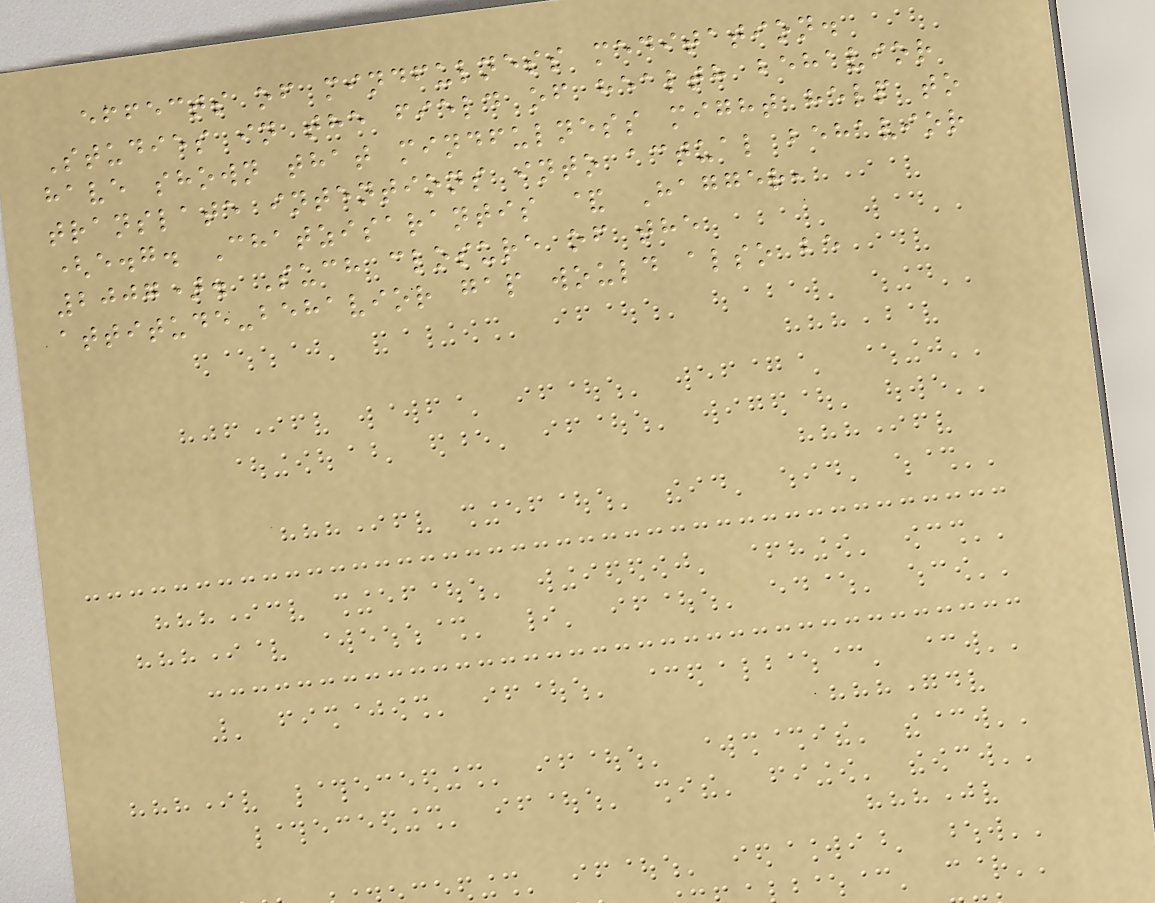effects of mindfulness meditation.
Studies in the field of health behavior
have shown that mindfulness might help to
translate intentions into actual behavior
(e.g. Chatzisarantis & Hagger,
2007). Such closure of the
attitude-behavior gap would also be
